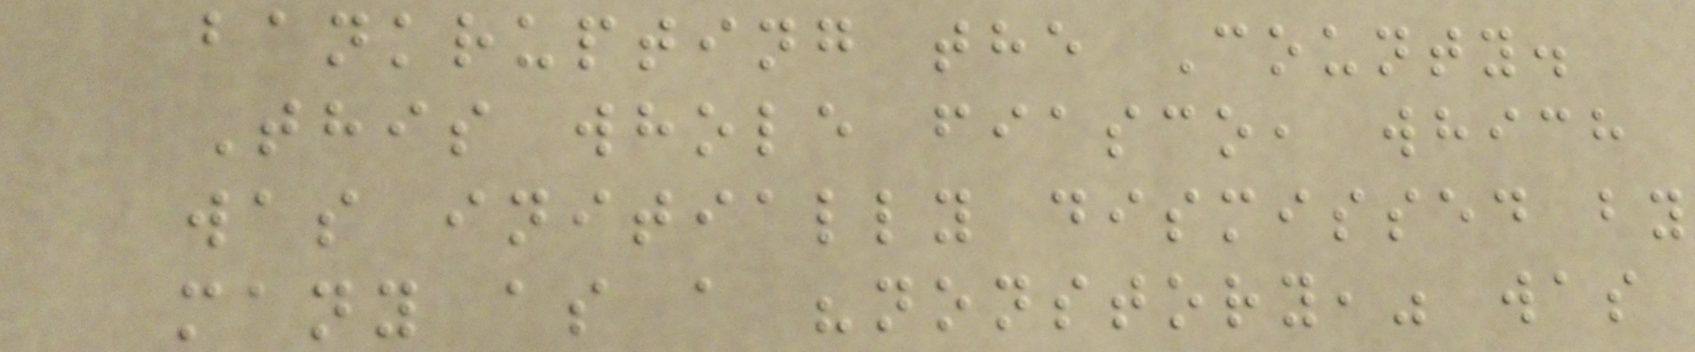bankrupting the County.
This whole fiasco, which
was initially dismissed by
many as a "nonstory," was
